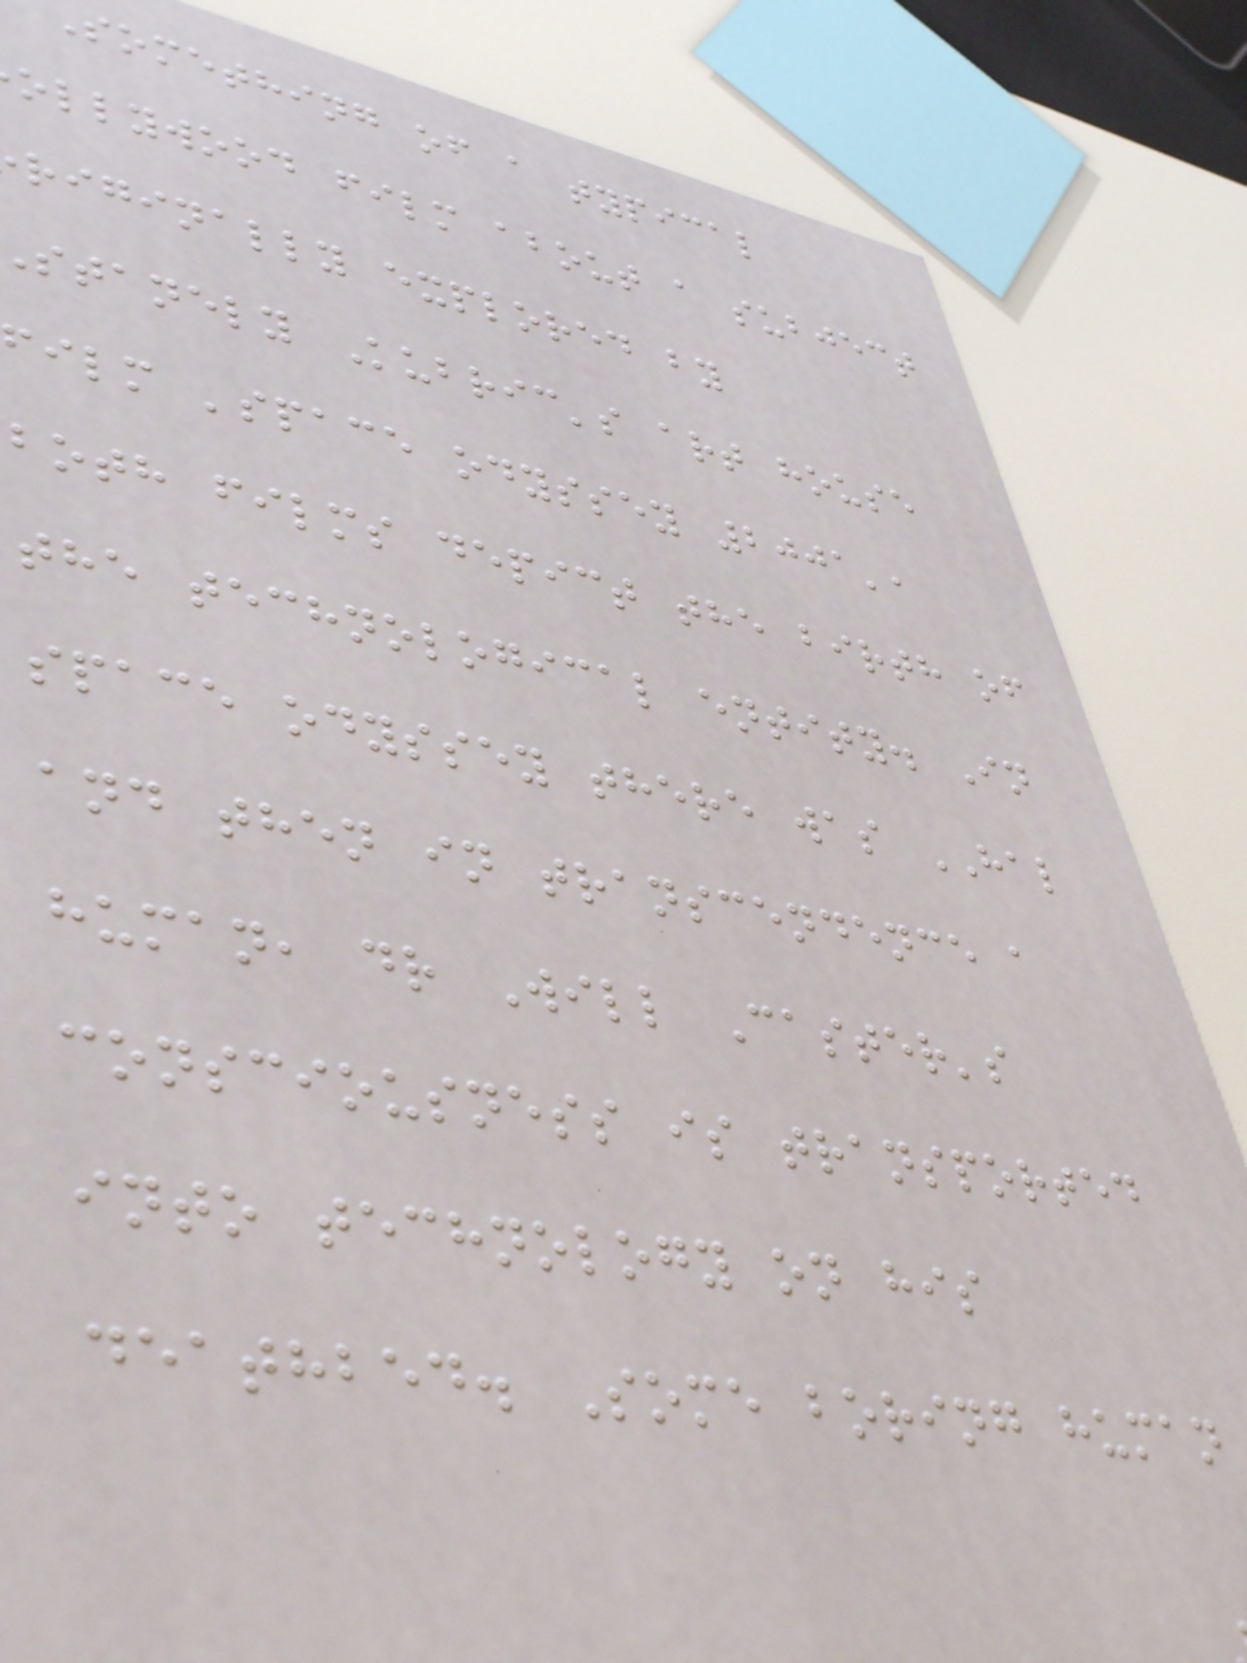something of a typical
ollywood film about a subject
riginally explored by
stanely Kubric's art house
film 'space odyssey 2001',
both films depict the birth of
the technological entity. In
space odyssey there was HAL
and then in transcendence a
human, dr Will Caster's
consciousness is transported
into technology on his
deathbed. Some boring human
